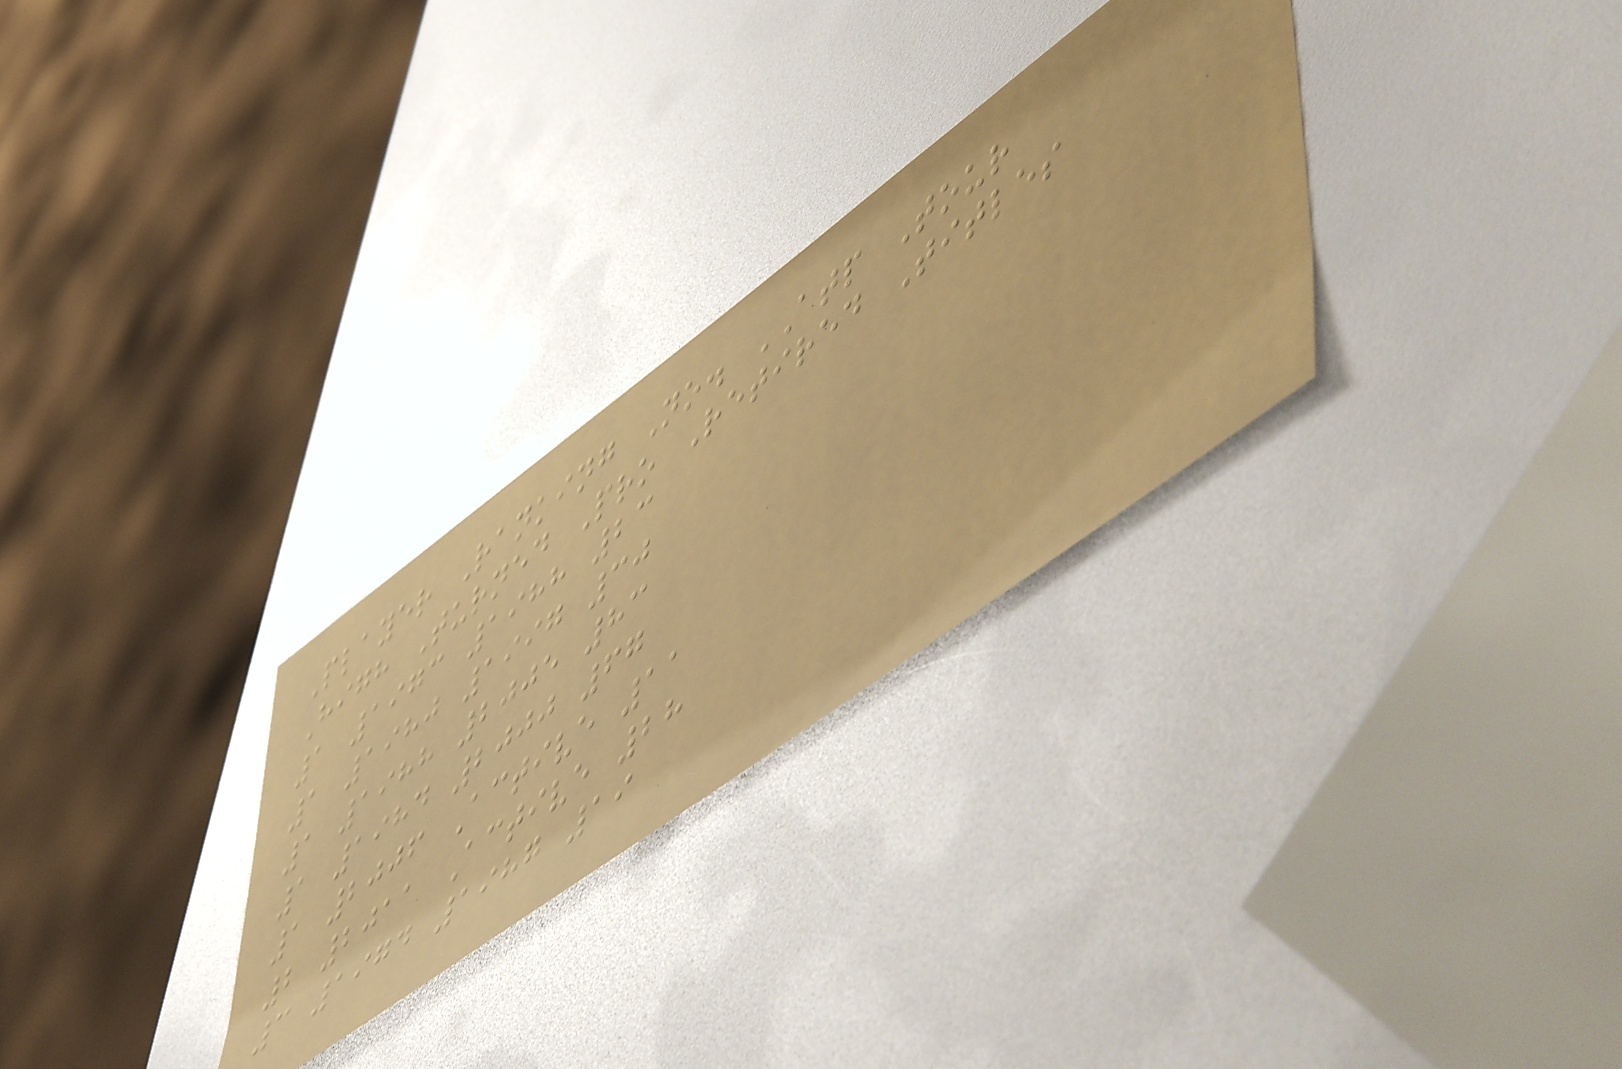Player Ranking No. ATP Tour
High Turned Pro Retired Titles
1 1973 1988 23
1 1980 1997 30
1 1988 2005 83
1 1984 2000 67
1 2006 Active 11
2 2011 Active 28
3 1974 1987 19
